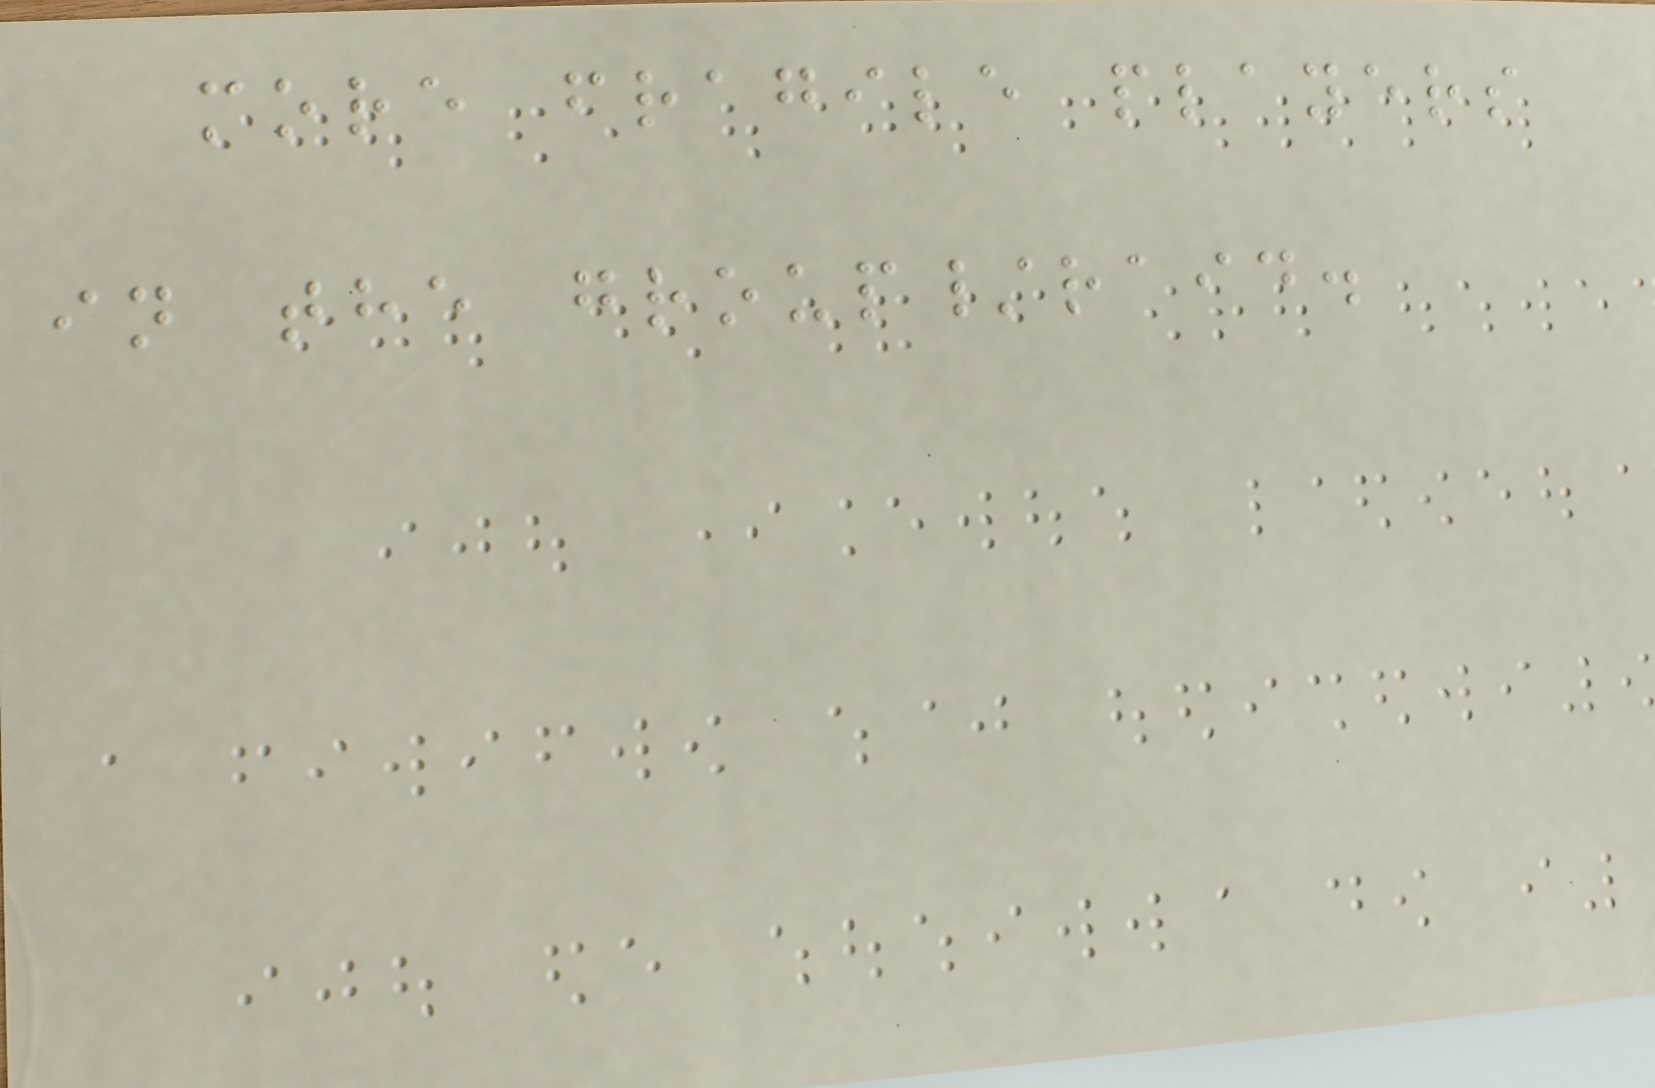more fragile players
in the group/raid.
